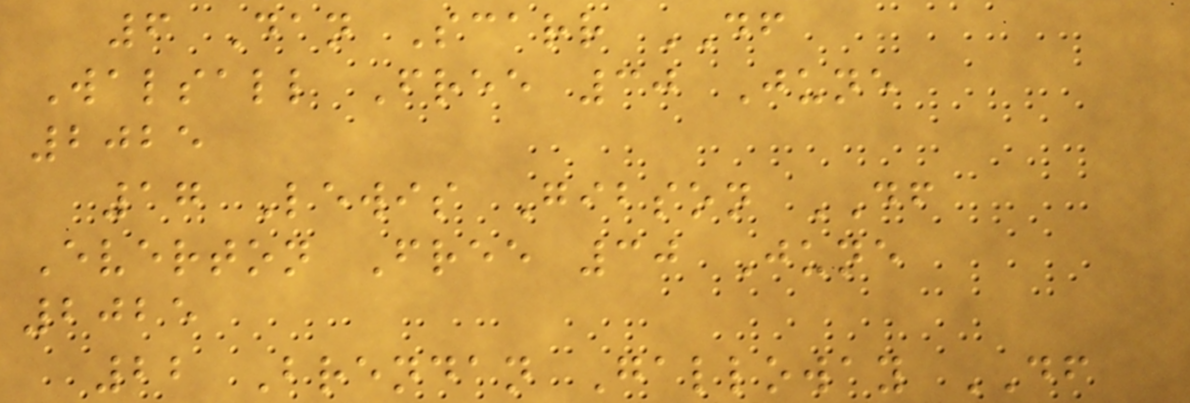6 Dan Scarr DF
Walsall Free 30 June
2025
17 Lewis Gibson DF
Everton Free 30 June
2025
22 Brendan Galloway DF
